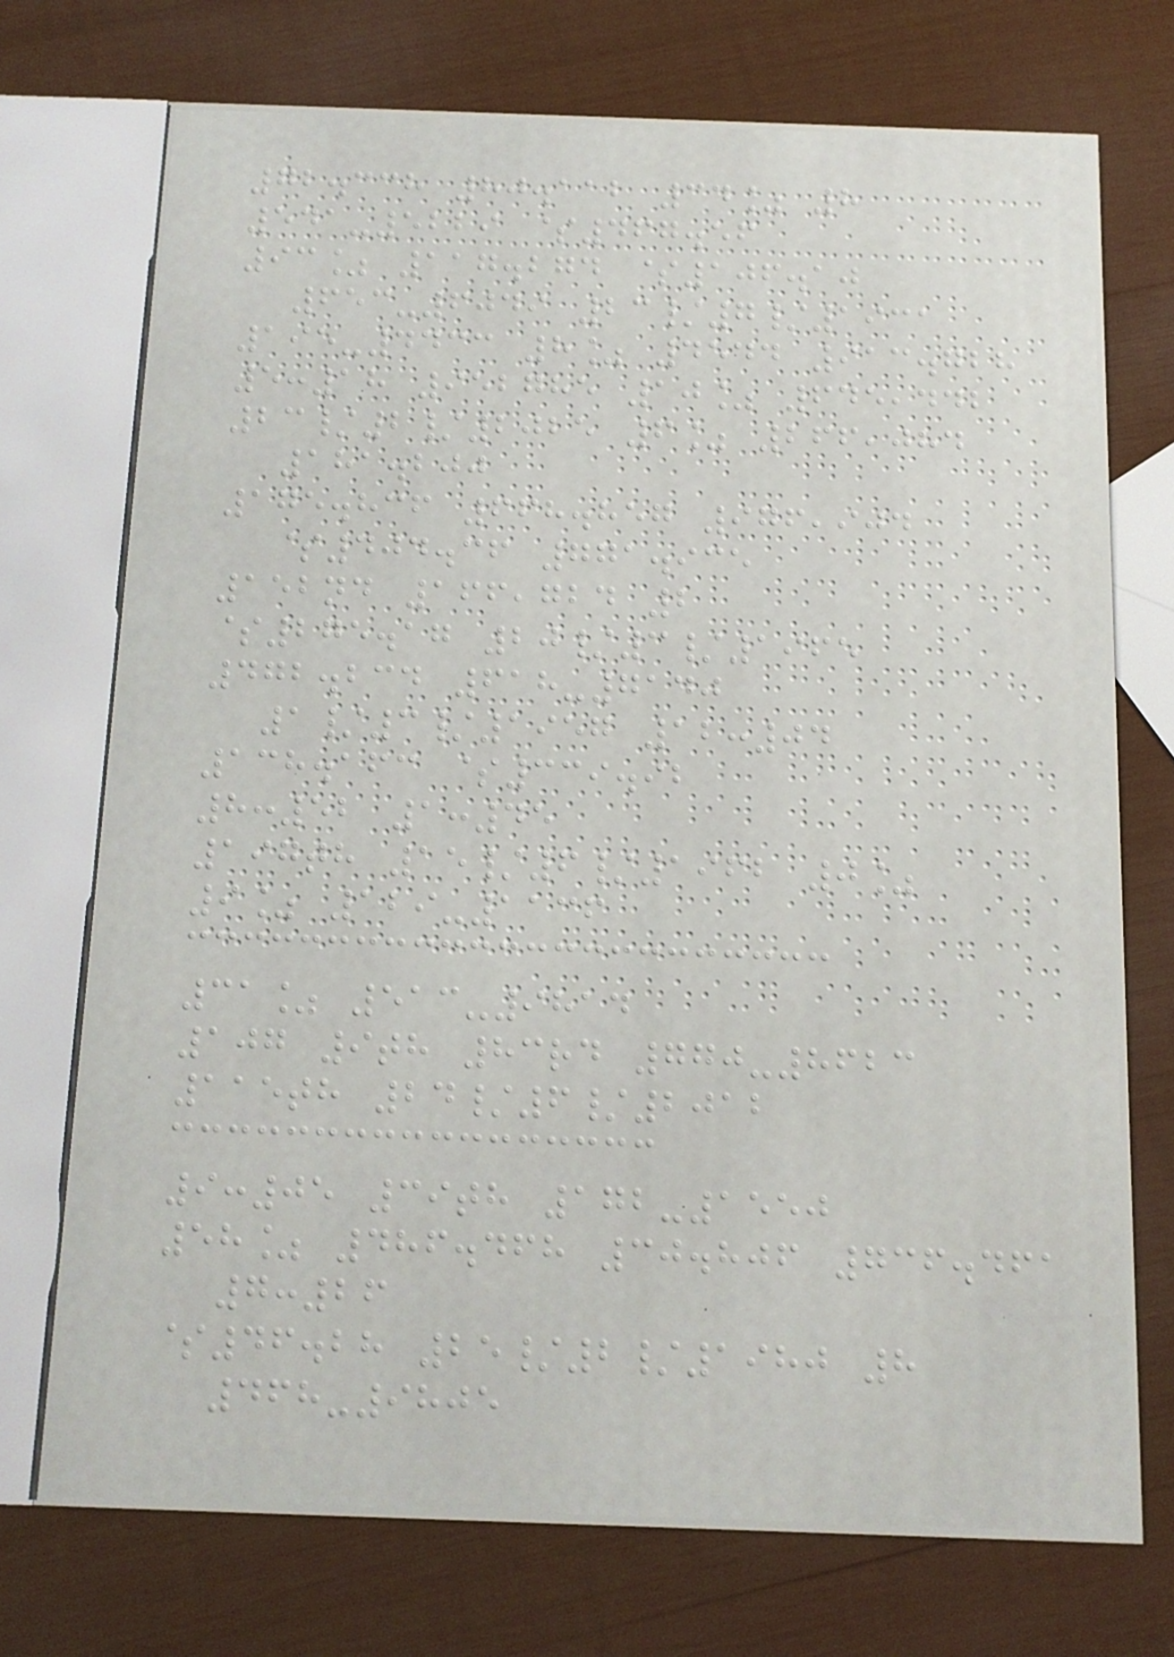72.338 80.112 34% 8
541-5229 $467.56
93% 117.274 $106.10
653-6049 23/7/1931
195-4433 8% 4544 913.728
5:18 952785 10% 645,442
23/2/2025 6% 266,084
181.200
175.836 668.857 976,904
$404.36 771.935
152nd 166,724 2
$275.17 20/3/1965
472.234 618-7140
1/3/1957 12:04
138.163 $339.92
8:52 1:45
197th 15/6/1962 0%
9% 129-1136
31% 513-9814
107 9th 83rd 770-8623
115th 24/6/2012
9:05 39th 172-1550
58% 486.468 30.806 736.461
7:26
$46.28 25/2/1980 8
468-9805
